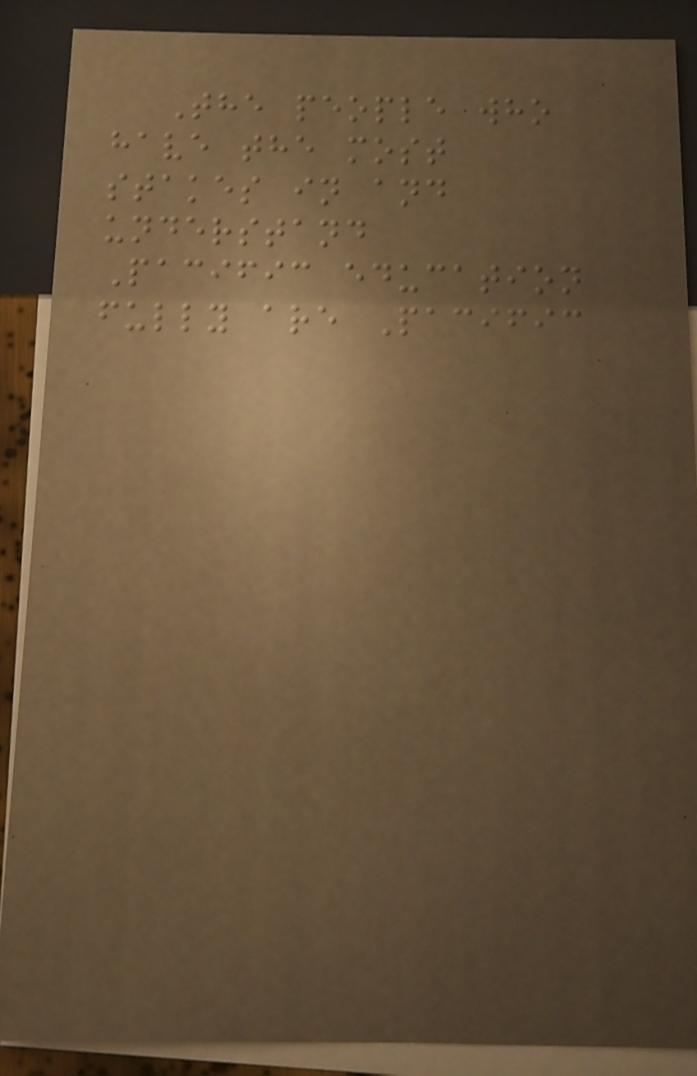The people who
have the most
stakes in and
understand
Pacific education
fully are Pacific
